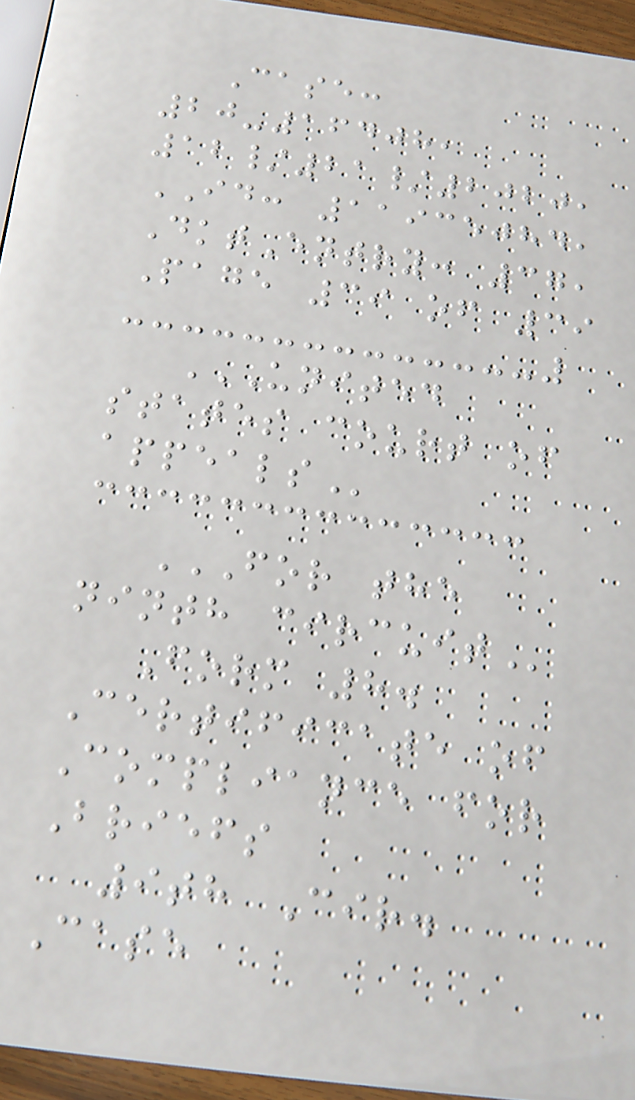Case:
20-16408,
12/21/2020,
ID: 11935084,
DktEntry: 37,
Page 39 of 39
UNITED
STATES COURT OF
APPEALS
FOR THE
NINTH CIRCUIT
Form 8.
Certificate of
Compliance for
Briefs
9th Cir.
Case
